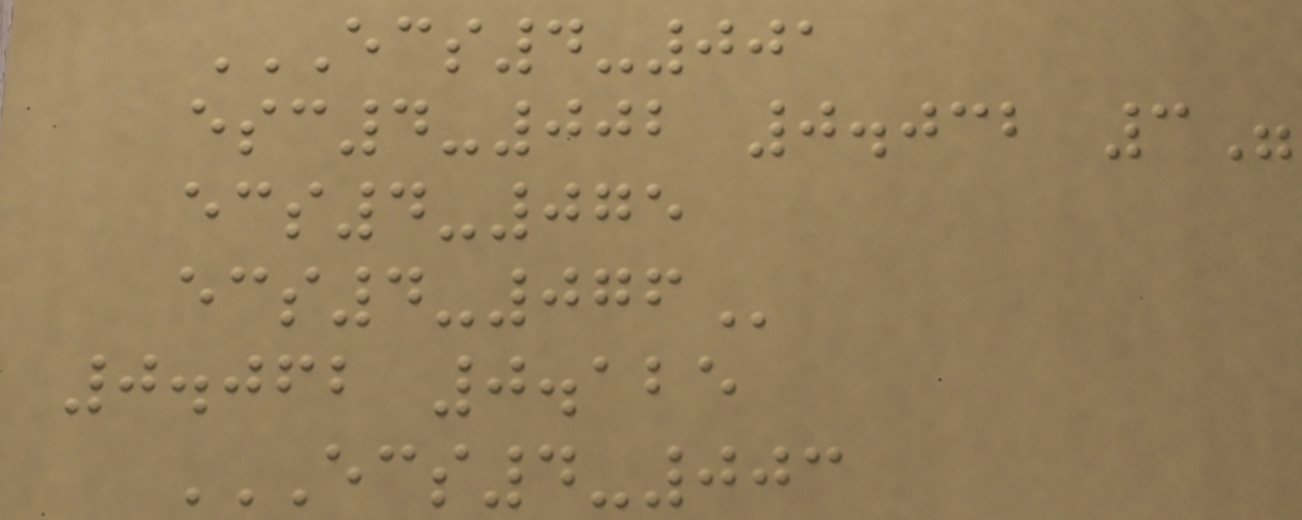ECS4-001
ESC4-002 0.032 3"
ECS4-075
ECS4-076
0.062 0.125
ECS4-003
